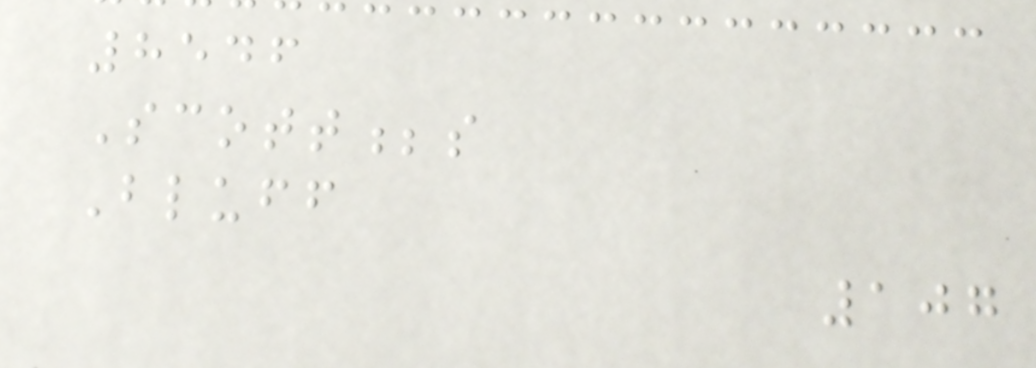8546
Scott;s
Bluff
107
